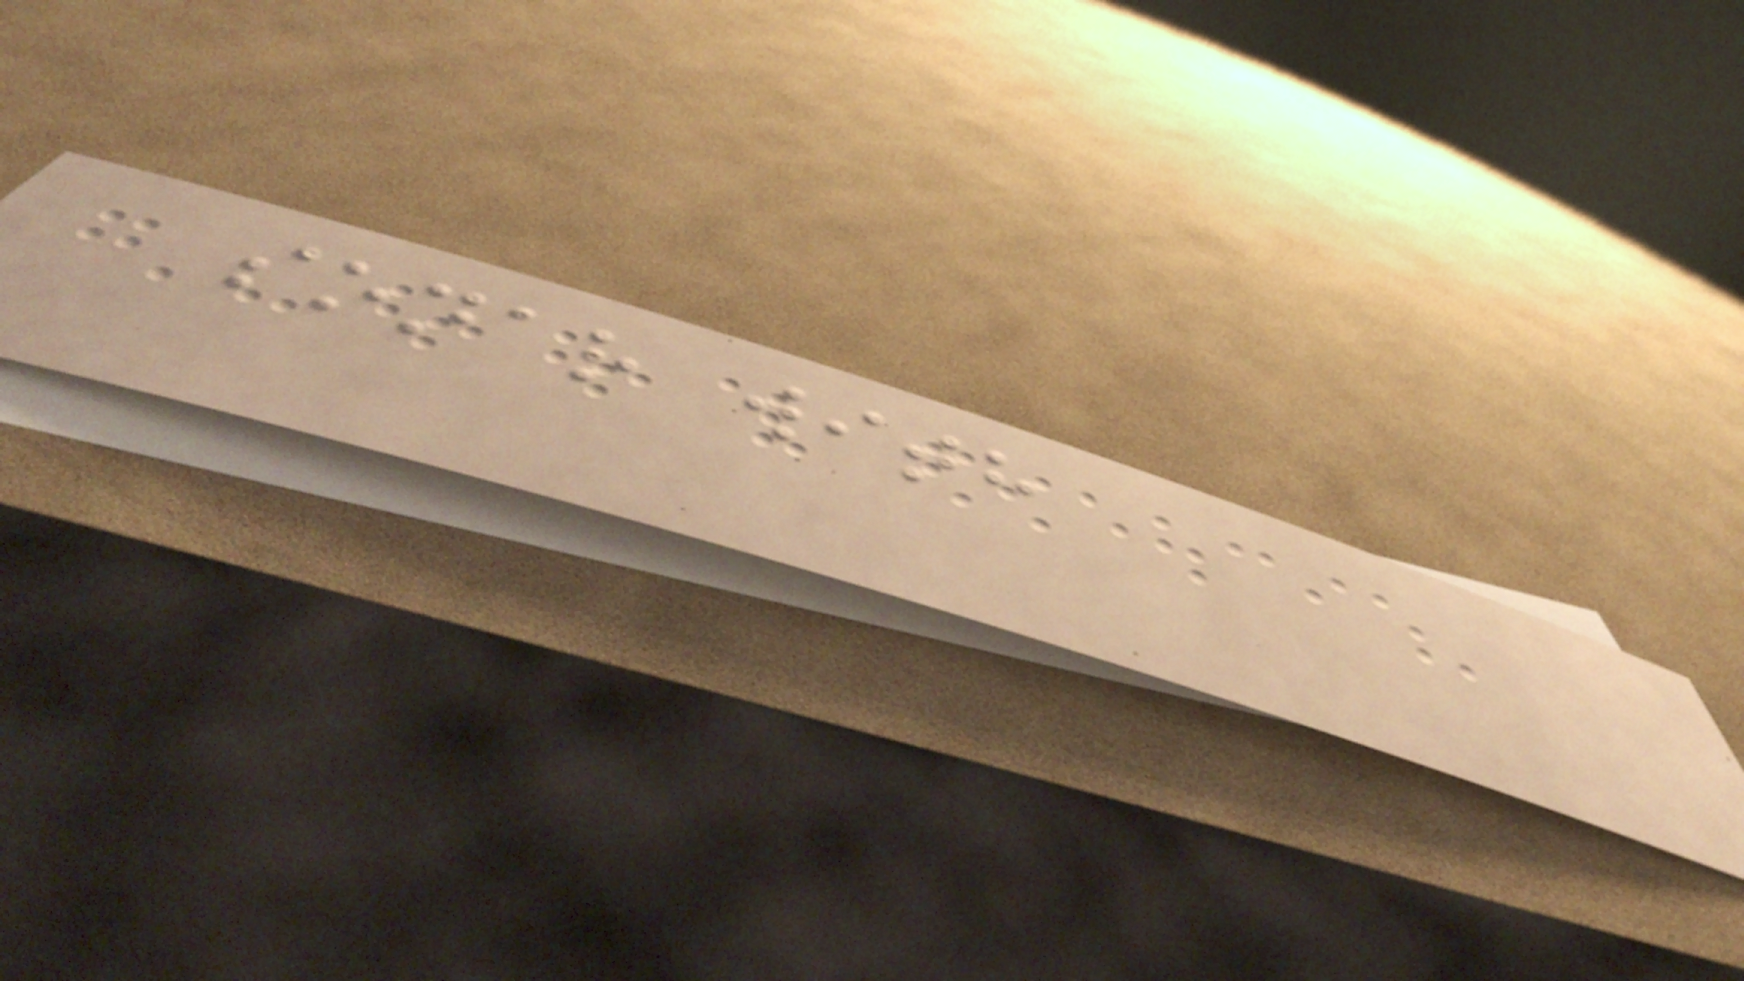sonar with
